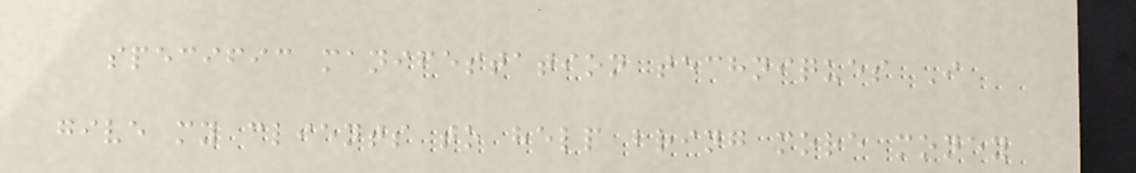specific manifestation techniques I
give my clients to help bring more money
